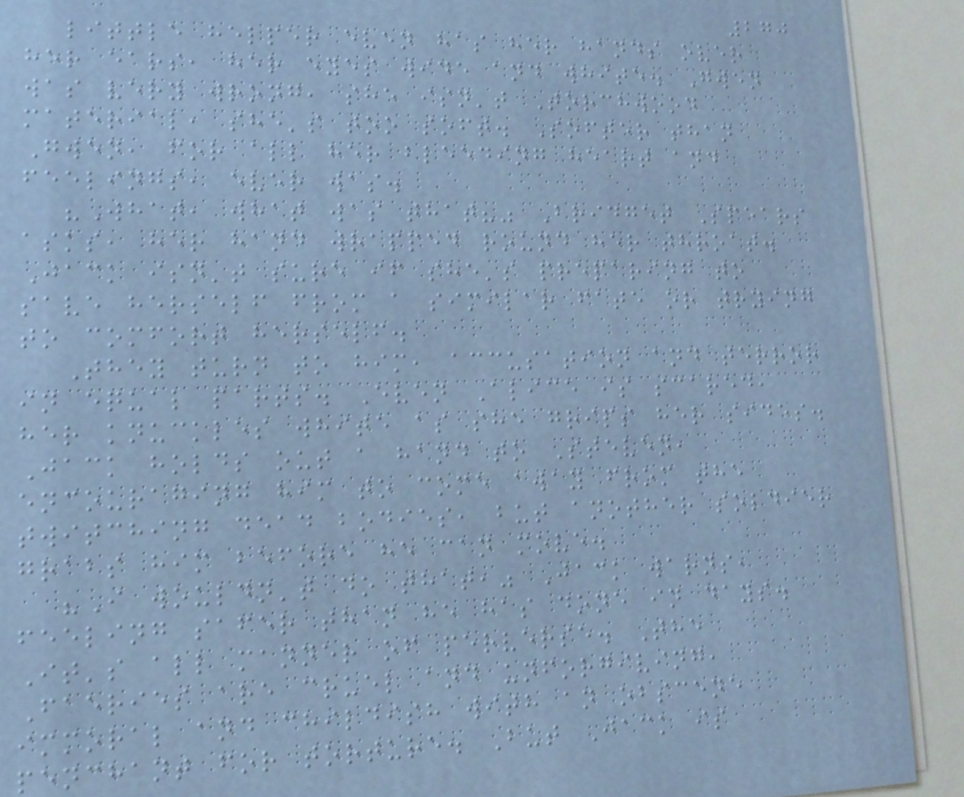270
little helper even has her hands over
her ears, her eyes wide and white. Gwen
was very wrong, she isn't Torchwood
material, she's too soft. Softer than
Gwen, for all her bleeding heart and
feelings, ever was.
"What, what was that?" Bridget Spears
asks, her hand wrapped round her throat.
Jack isn't sure if she's preparing to
save herself from a similar fate or trying
to comfort herself.
They turn to him, accusation and terror
in equal parts. Even Alice is scared,
her knuckles white as she grips her sides.
Jack holds out a hand to Steven,
encouraging him to come away from the
twitching dead bodies, but another soldier
grabs him before he can move.
"I wouldn't do that," Jack warns,
feeling safer than he has done in days.
It's all manner of perverse. The
Faeries are cruel and unforgiving,
immoral and childish with an obscene
penchant for torture. But Jack is
